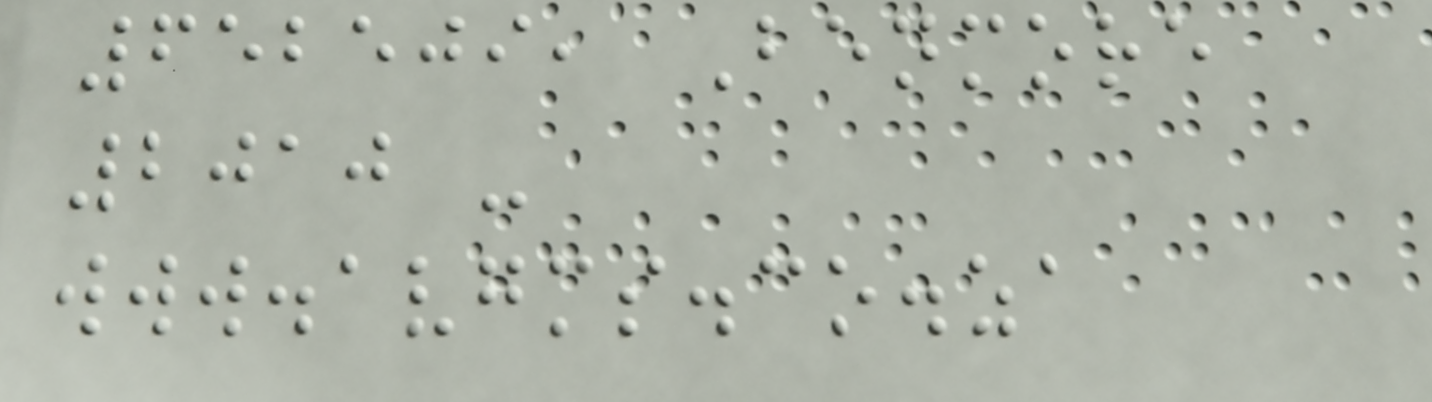652509, Benmore
2010 -
www.avgms.co.za
